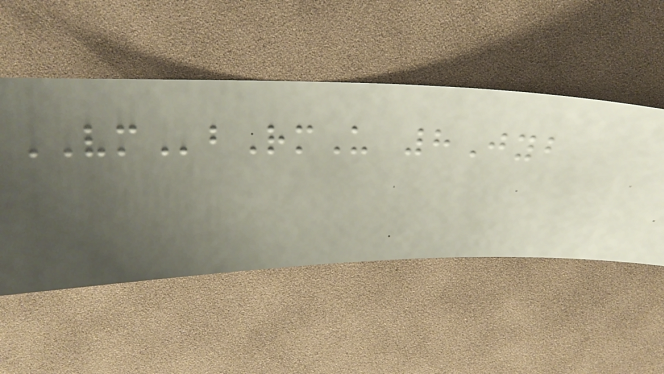VMbRmU 8Jyb
